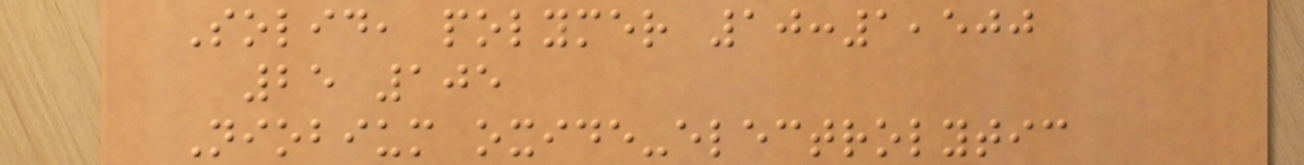Solid, polymer 10:1,500
25 105
Niobium oxide-electrolytic
